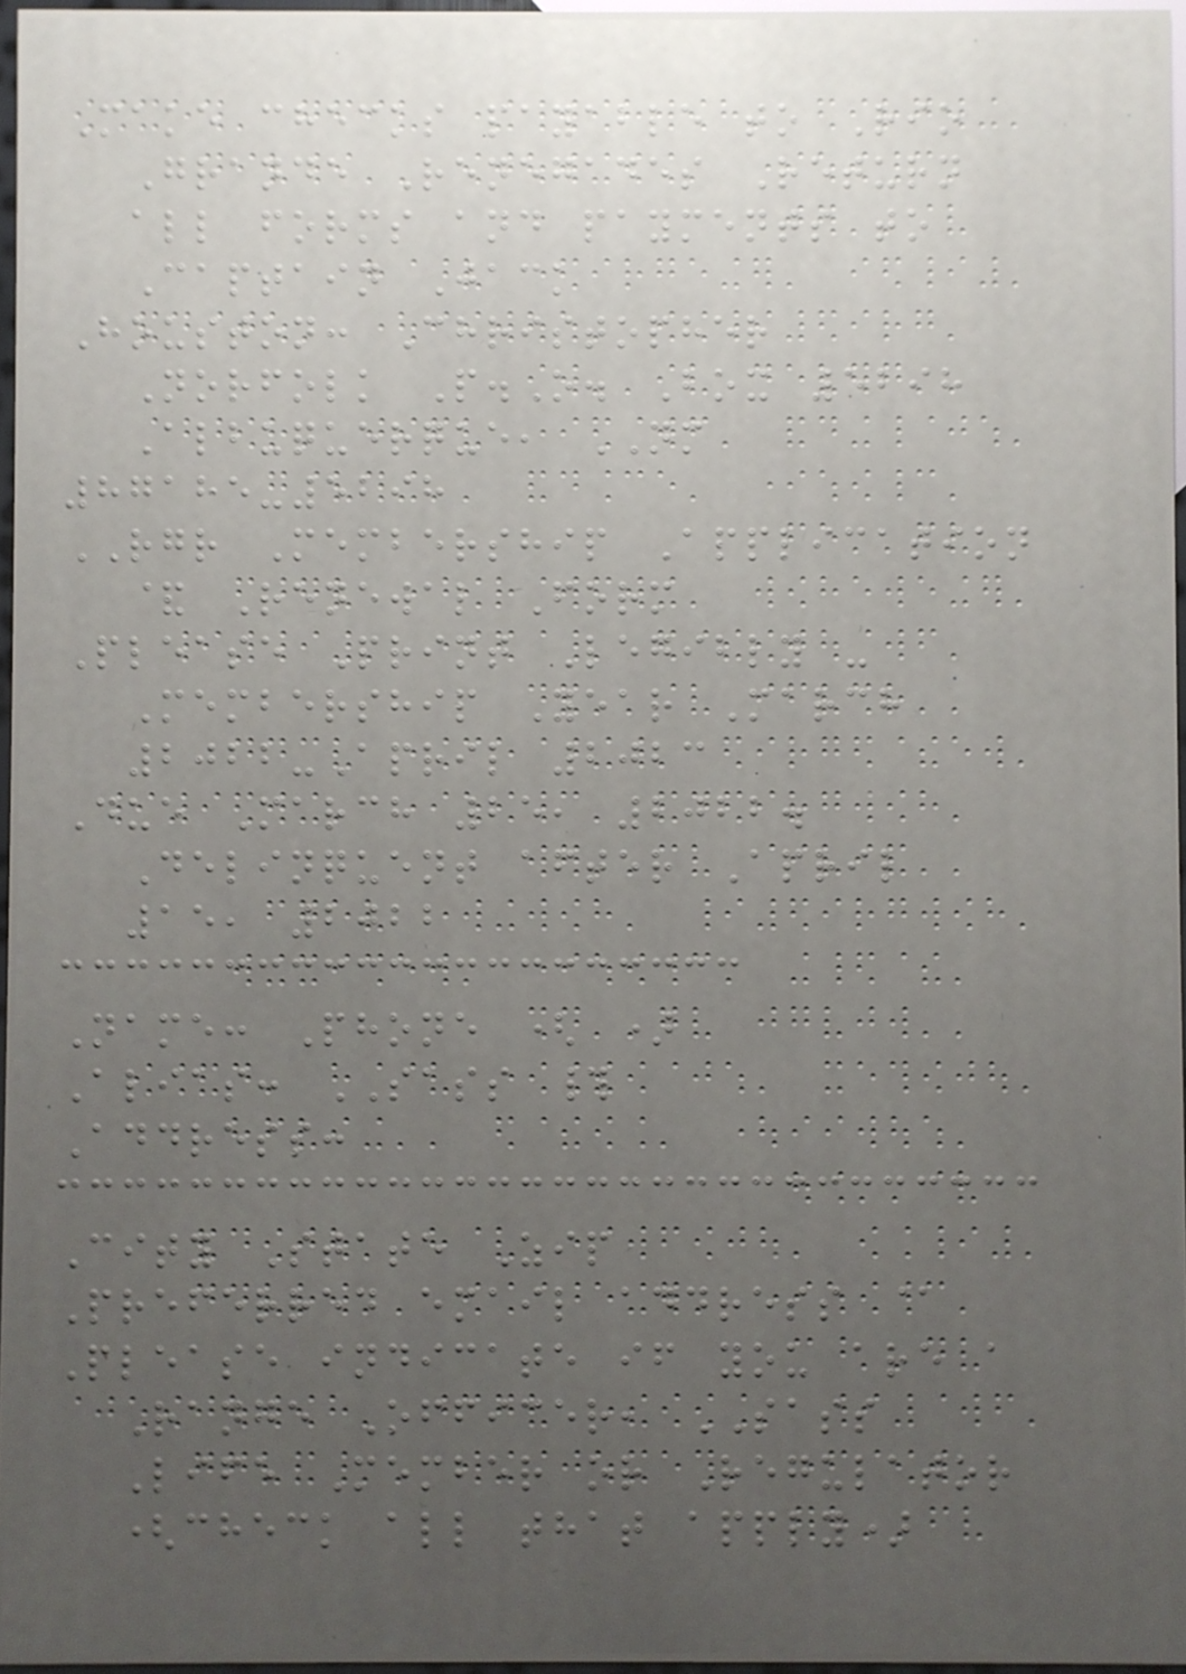Make checks payable to Rio
Grande Renegades Return
all forms and payments to
Captain Jack
Houston: Christopher
Norfolk P.O. Box 5298
Albuquerque, NM
87185-5298
RGR Membership Application
& Renewal Form
Please Print Legibly -
Membership Year March
2022-April 2023
Due March 25, 2022.
Delinquent after April
15, 2022
Name: Phone ( )
Alias: SASS #
Address:
City State Zip
Preferred email address @
Please indicate if you are a
Range Officer, SASS
Life Member or Regulator
(check all that apply)
